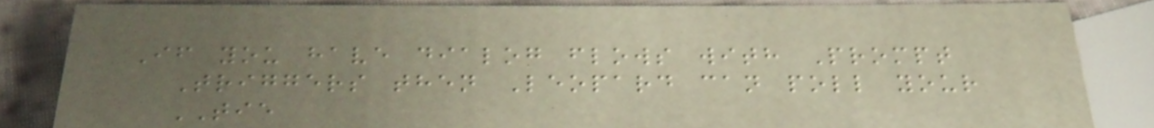If you have dialog flows with Prompt
Triggers then Leopard can poll your
TIE
